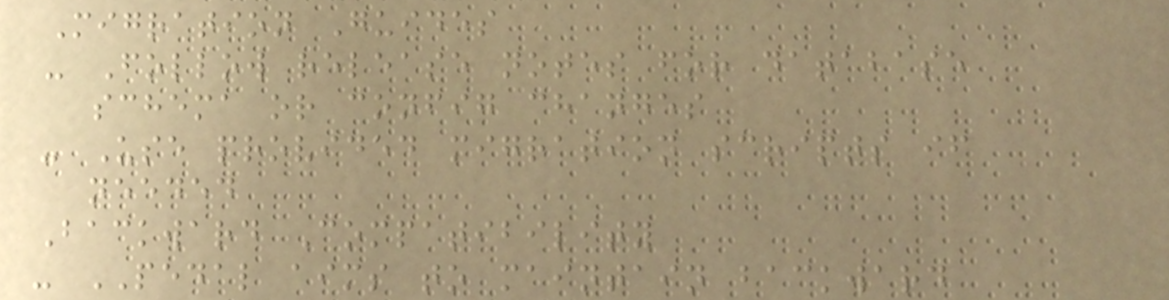Migration Guides
- Follow release notes for database
schema or config changes
- Use provided migration scripts if
needed
Backward Compatibility
- PEDAL aims to maintain backward
